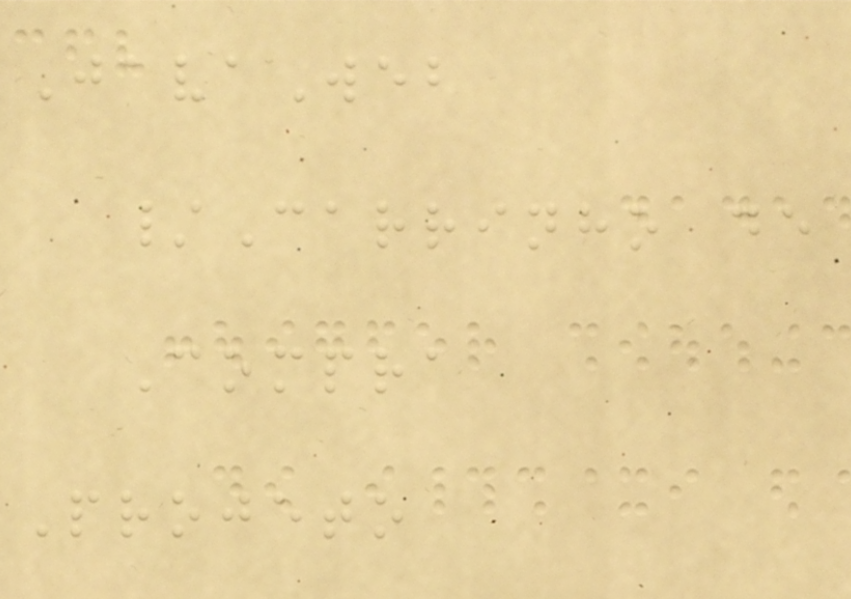JavaWeb
/Carrinho de
Compra
Projeto
